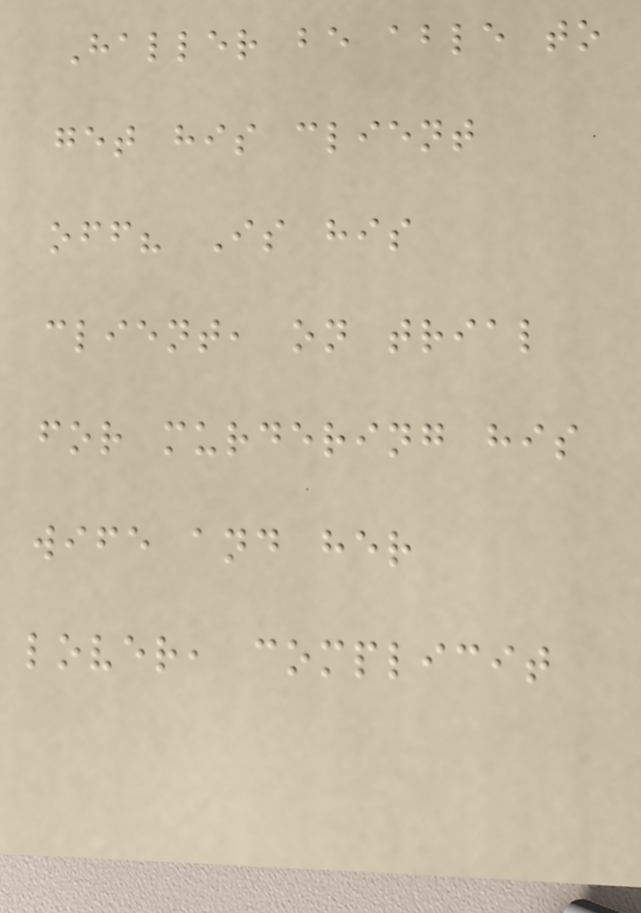Haller be able to
get his client
off? Is his
client, on trial
for murdering his
wife and her
lover, complicit
